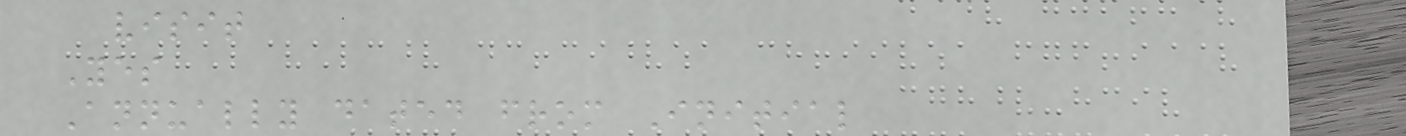visit
Yes
Annually dated from Initial
